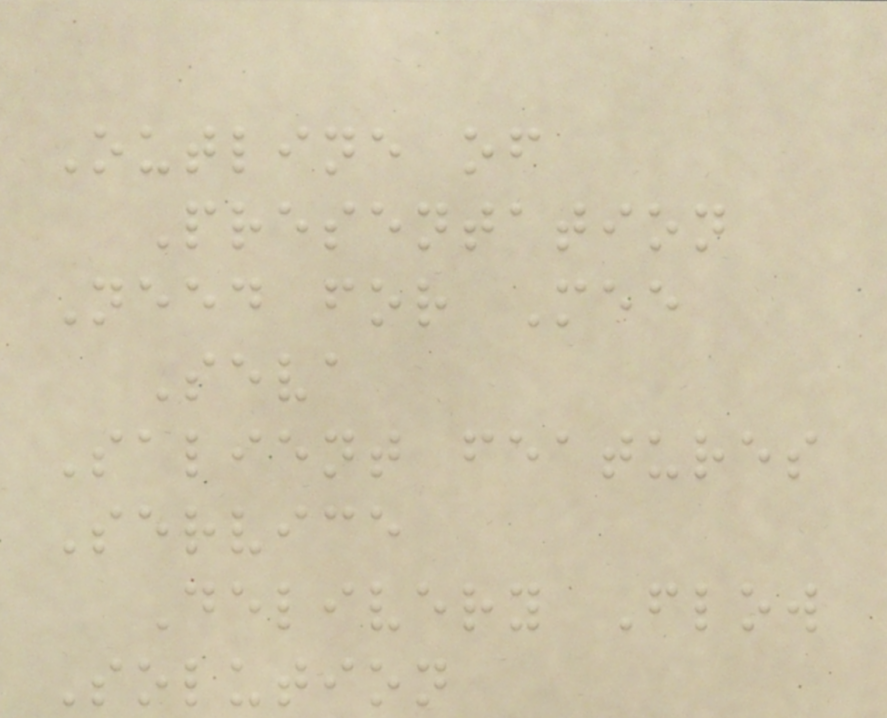Outline of
Presentation
Need for Mee
Seva
Salient features
Service
Delivery Flow
Solution
